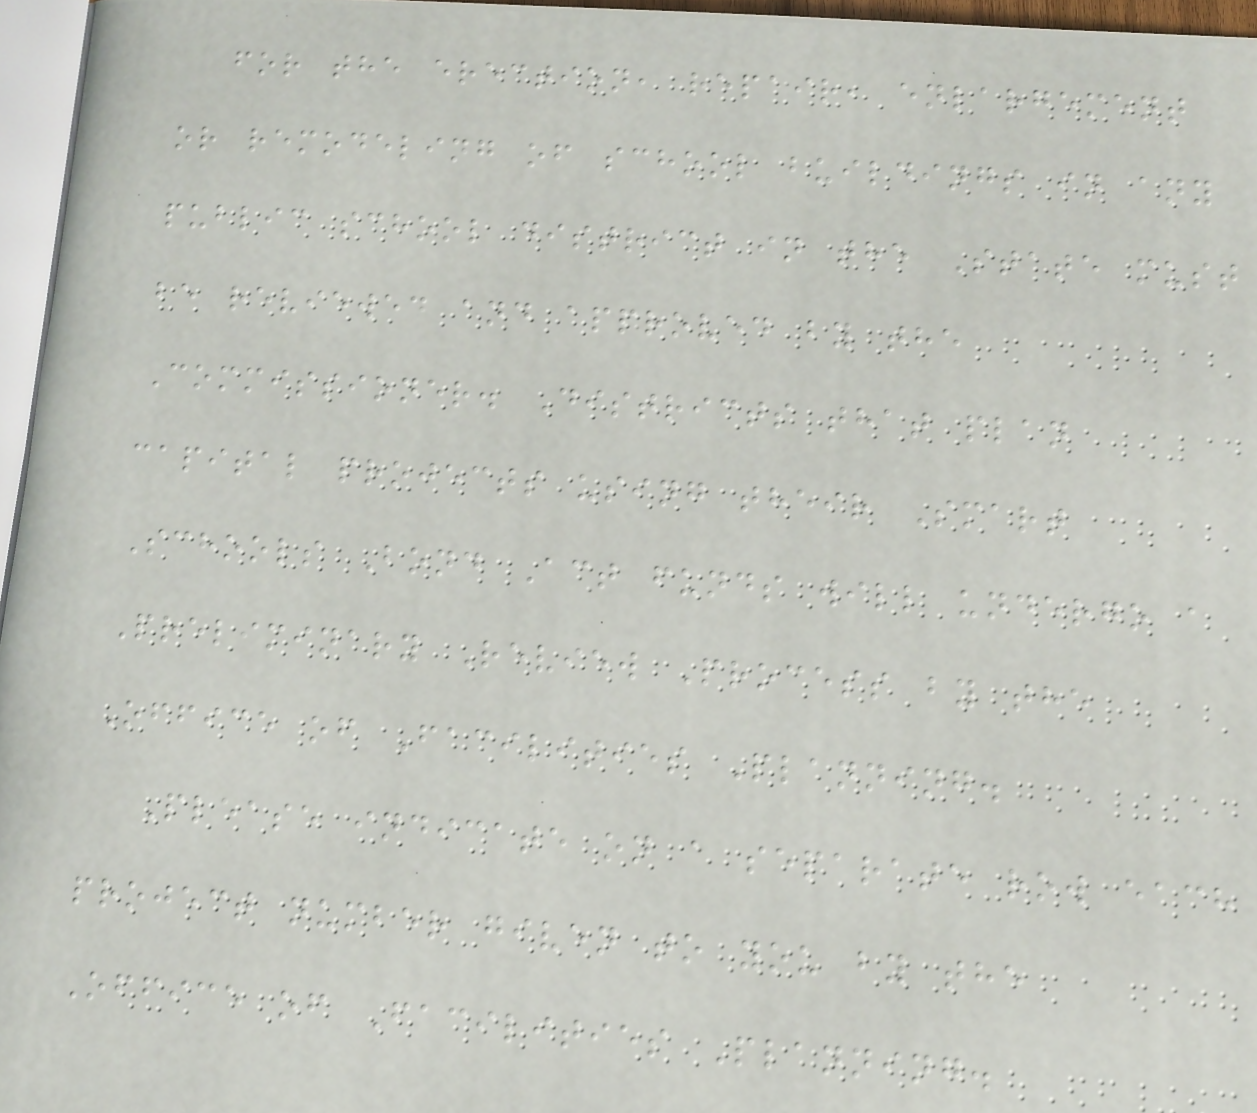for the erection, repair, enlargement
or remodeling of school buildings in any
public school district in the State must
be reviewed and approved by the
Commissioner. Districts that plan
capital projects using their Smart
Schools Bond Act funds will undergo a
Preliminary Review Process by the
Office of Facilities Planning.
Please indicate on a separate row each
project number given to you by the
Office of Facilities Planning.
